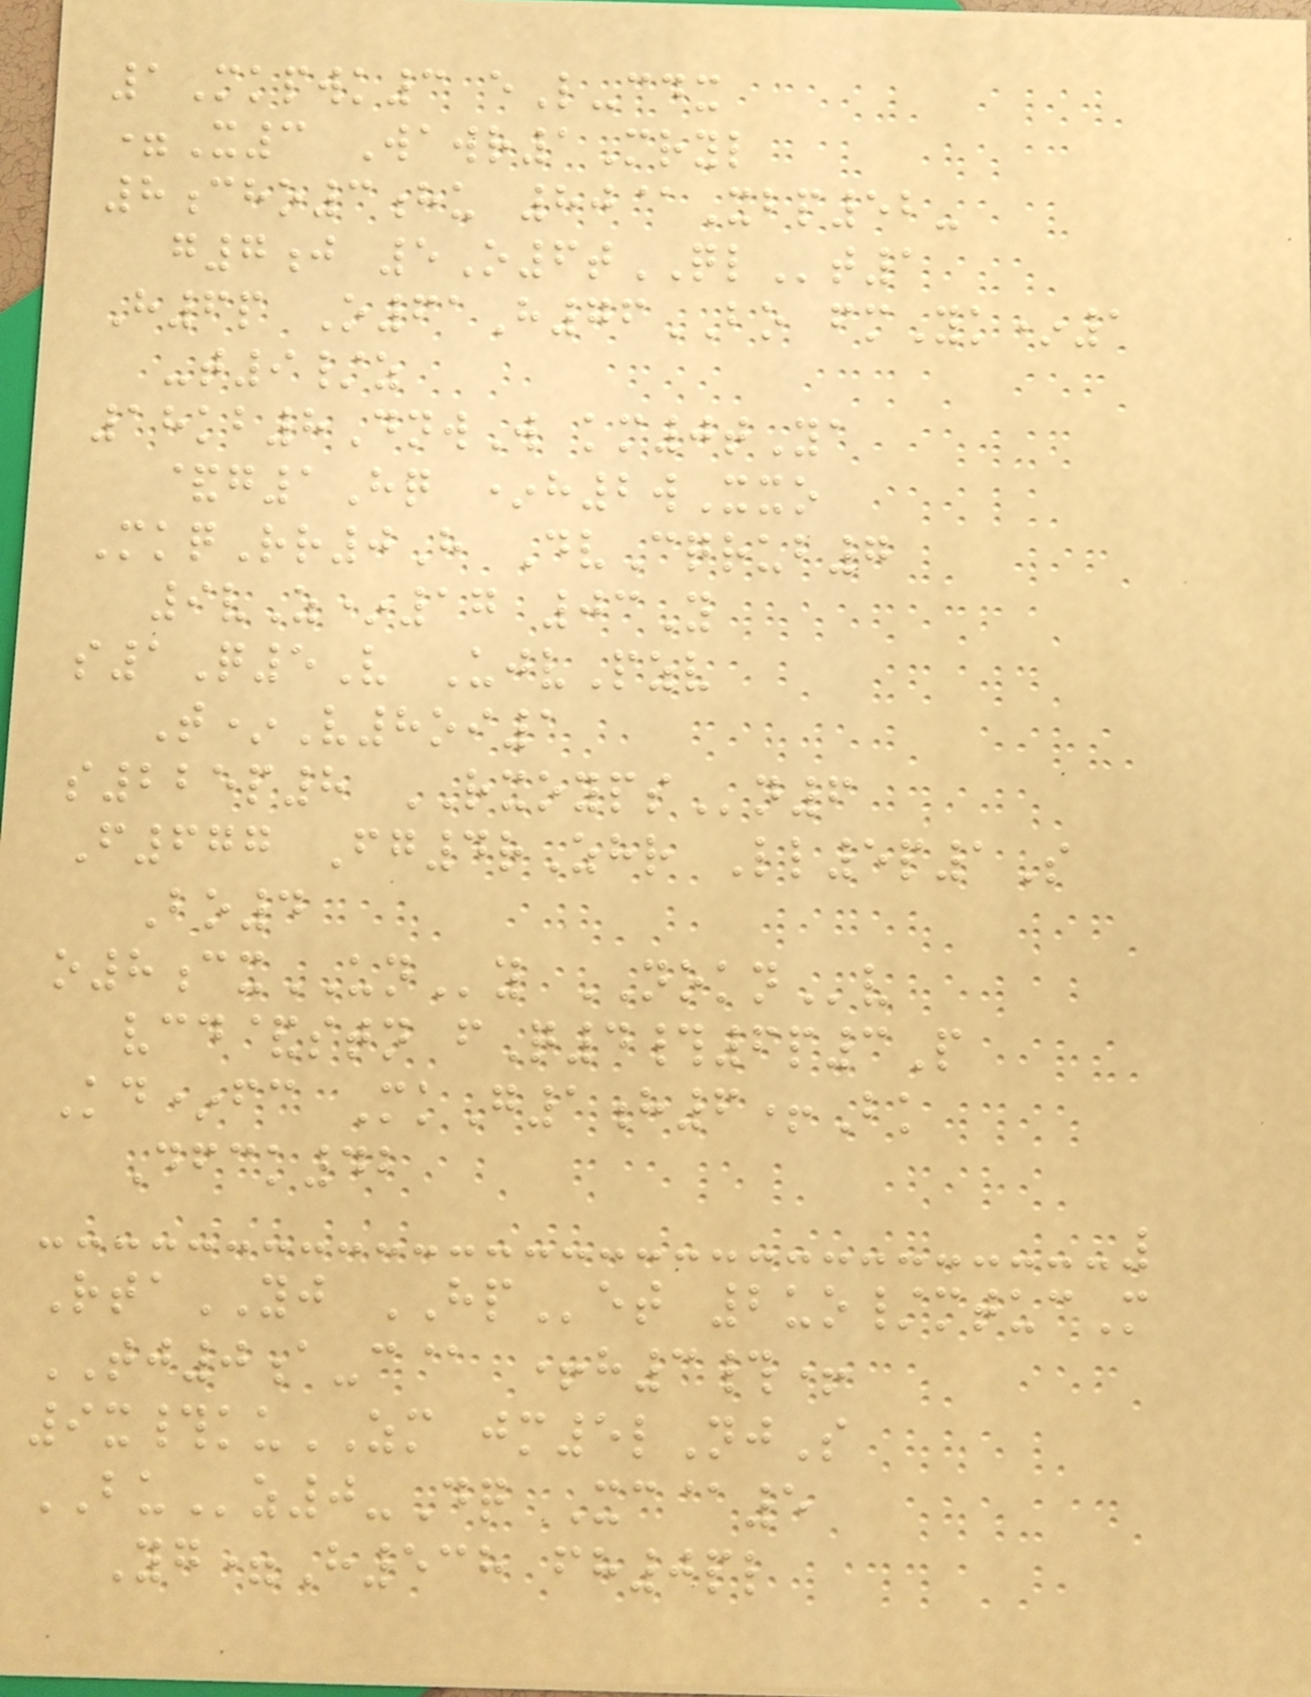1Mkpwk3 eL-cdx
=X3 Wawr1Mryl
8cho3hu 80@Xbp52-
g7j 5O6tQLt1
H6p O61H76BO fmYk*1
-t9/z
18kb8DnwW km0tYa
&g1Hq *h2wXxo
MkqRr0H DvCqrub7
9vZ*17 03Y
s1Q5V UjvPzv
T*V8oi1
s225p8 RXOYPSn6
F677 Fg4rZhr Ll5p1S
Bo4
o8cxUNy NOKNv
vcd&stn fQ4#6p3P
Kd*fc MkG1h6+Bk
Dfck42
RtaYJ HPet 2uo/mtucM
TJ0a-c@ +h3#+
9x#kuZM jm5lNjS
BUz0-Dq Xc@5
Yg=H538 fh0pl
